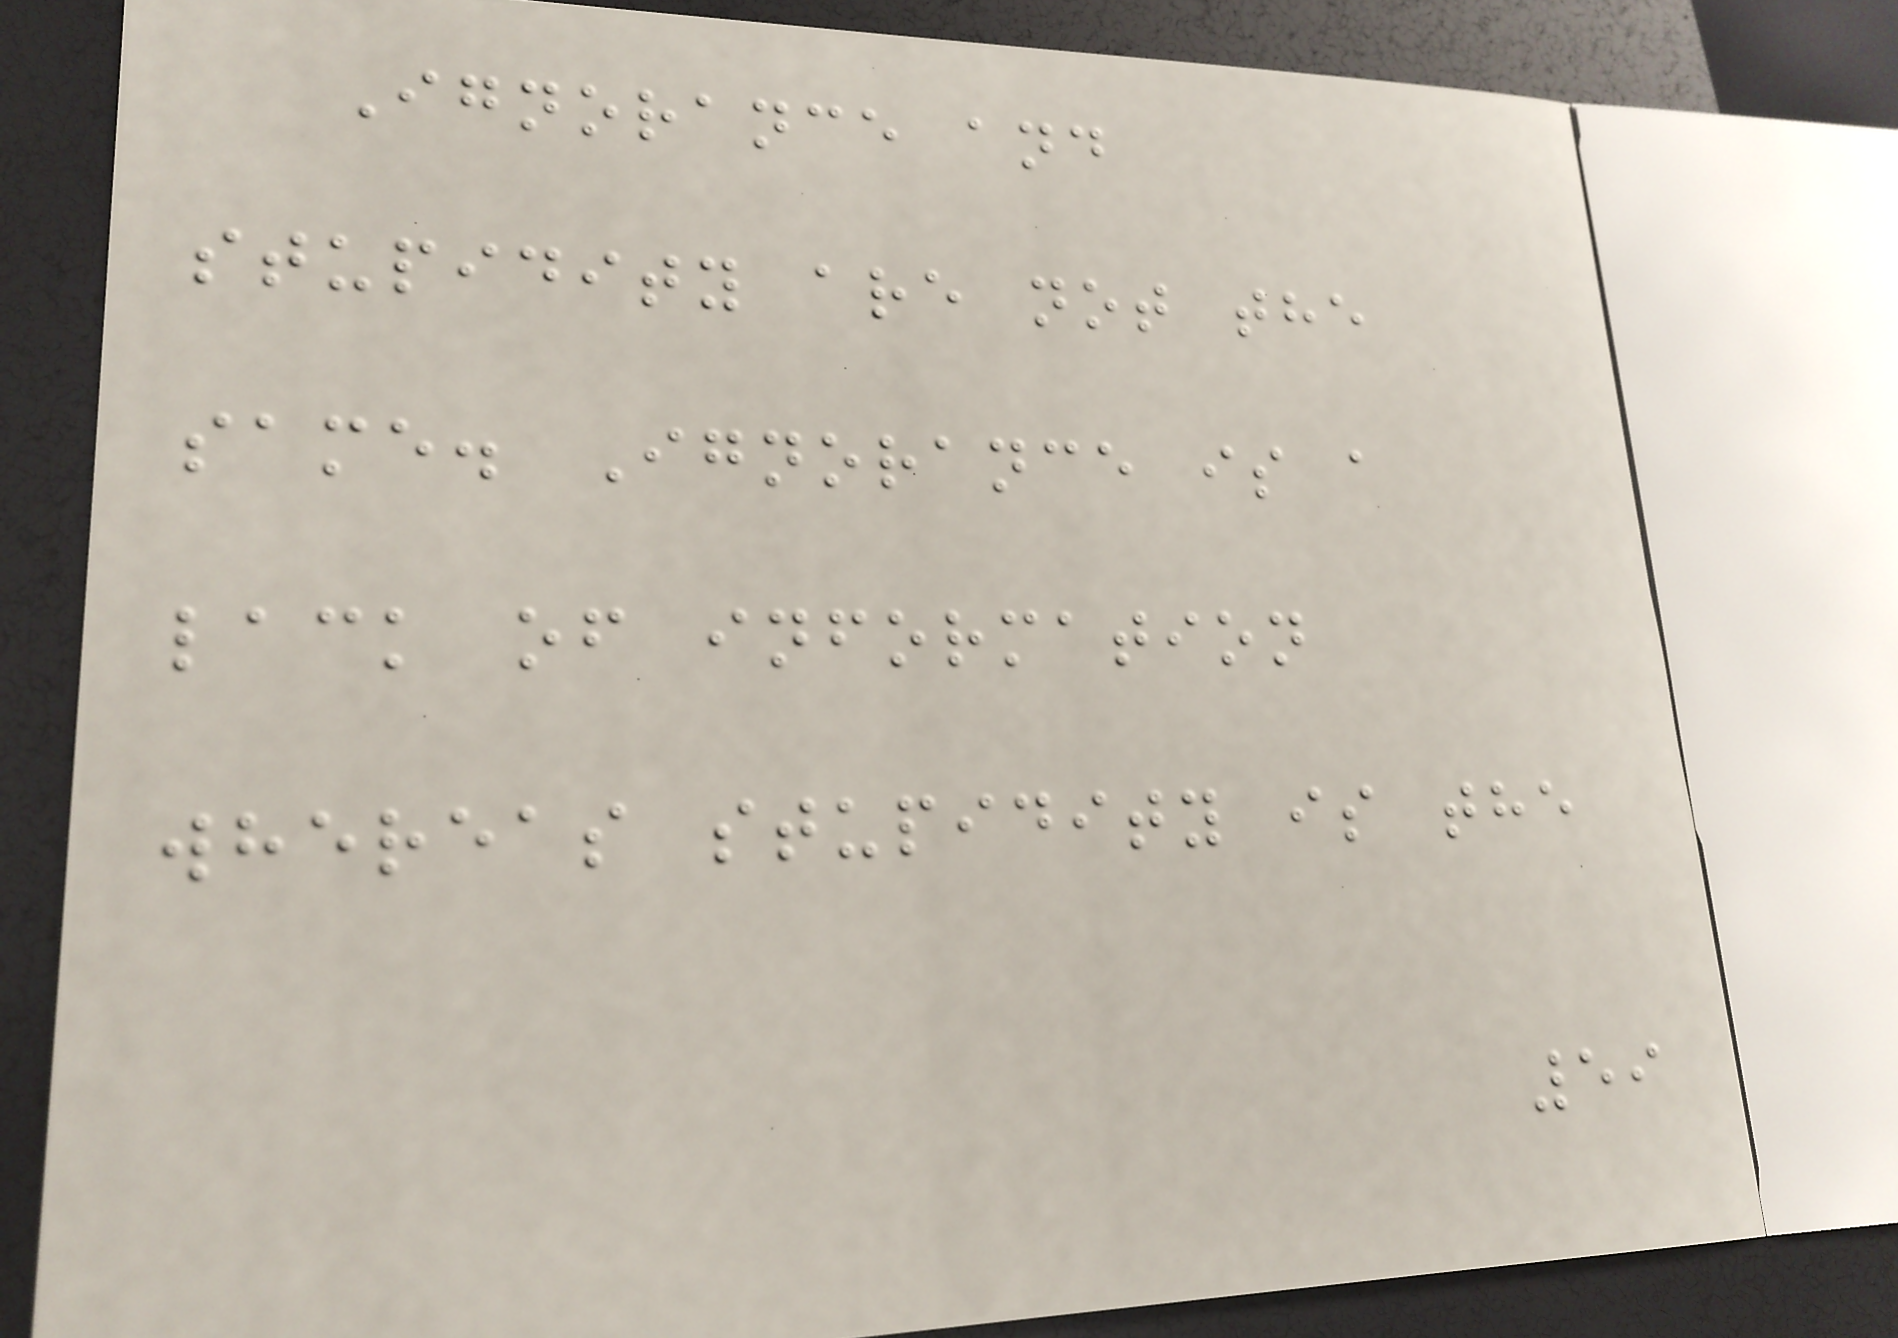Ignorance and
stupidity are not the
same. Ignorance is a
lack of information
whereas stupidity is the
59
